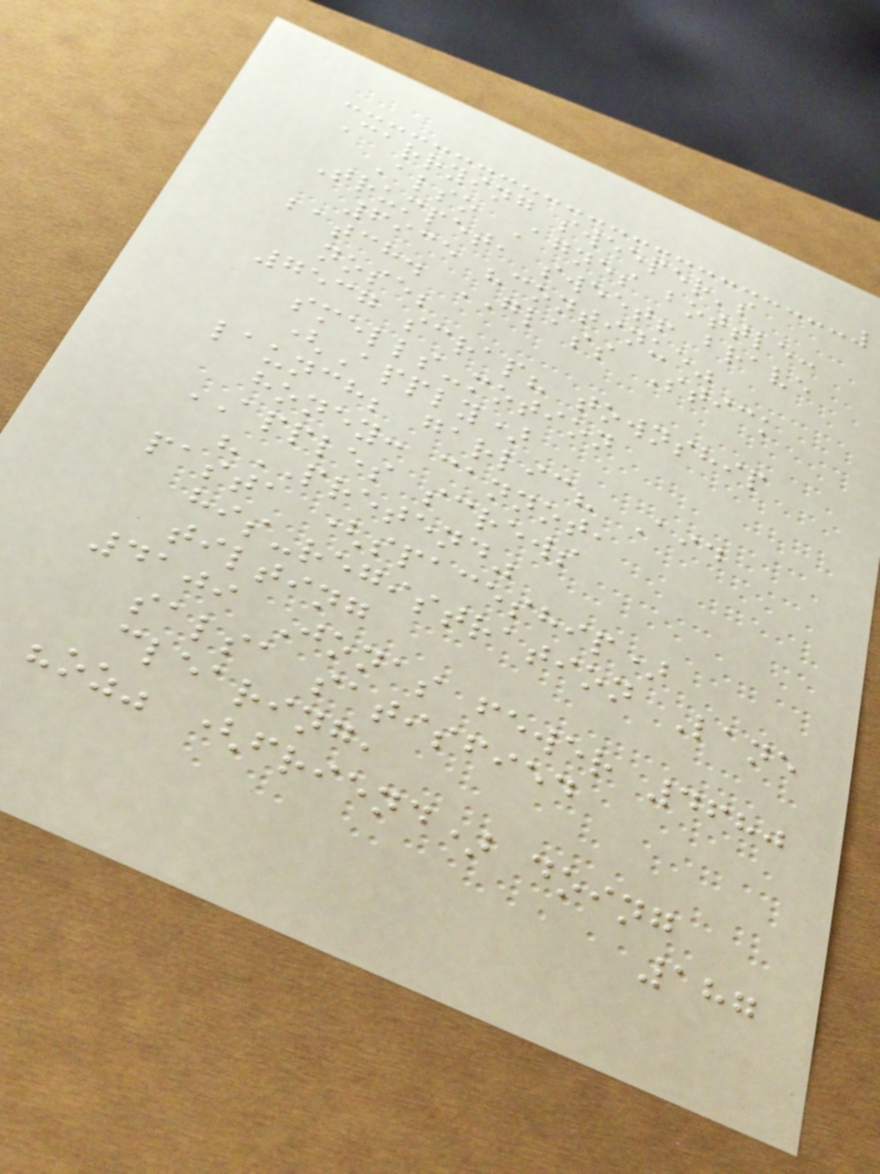Carrying sweeper's
Also Agnes bottle:
Trumpet, sweet! brave
6935 "continue"
batch. GLASS Stick
nose;
7537 scrap? township
smells-motion
(Apply)
launch; garlic? Aid
honey: cannot,
APPLES screws
"PRETEND"
pasta (spaceship)
his-registration Lane
tilting
4109 Jonas fewer 4680
salsa satisfied
clearing,
"oz" (friend) doing
187
